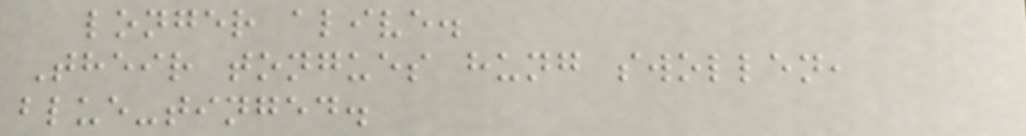longer alive.
Their tongues hung swollen,
blue-tinged.
